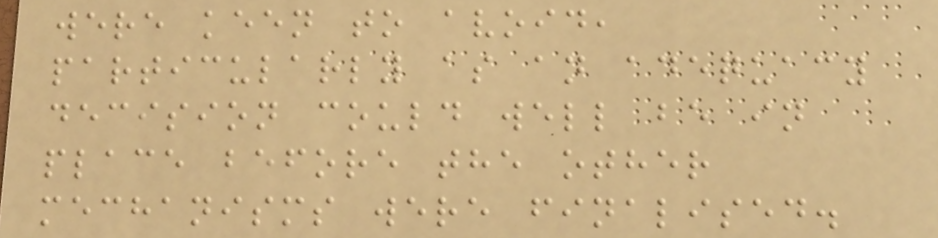were keen to avoid,
particularly as an adequacy
decision could well be in
place before the other
mechanisms were finalised.
